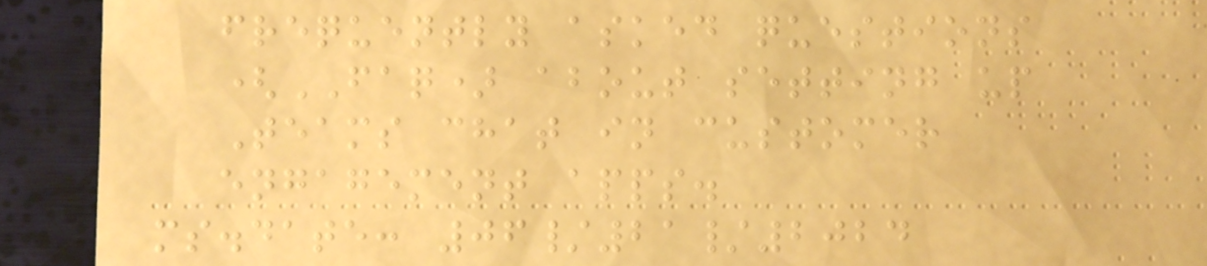frequently asked questions
(FAQ) about setting up
Teams chat in customer
engagement apps.
ms.date: 06/21/2024
